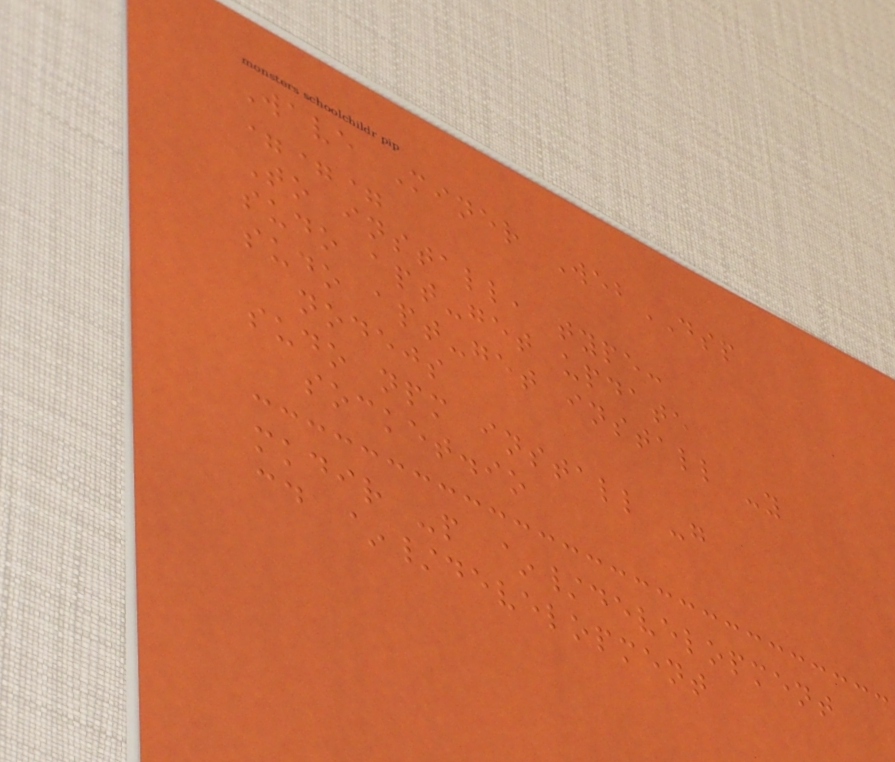Wave Miner WebDSP
===
To install, type:
sudo apt-get update
sudo apt-get install -y
nodejs
sudo npm install -g
socket.io
mkdir -p ~/development
cd ~/development
